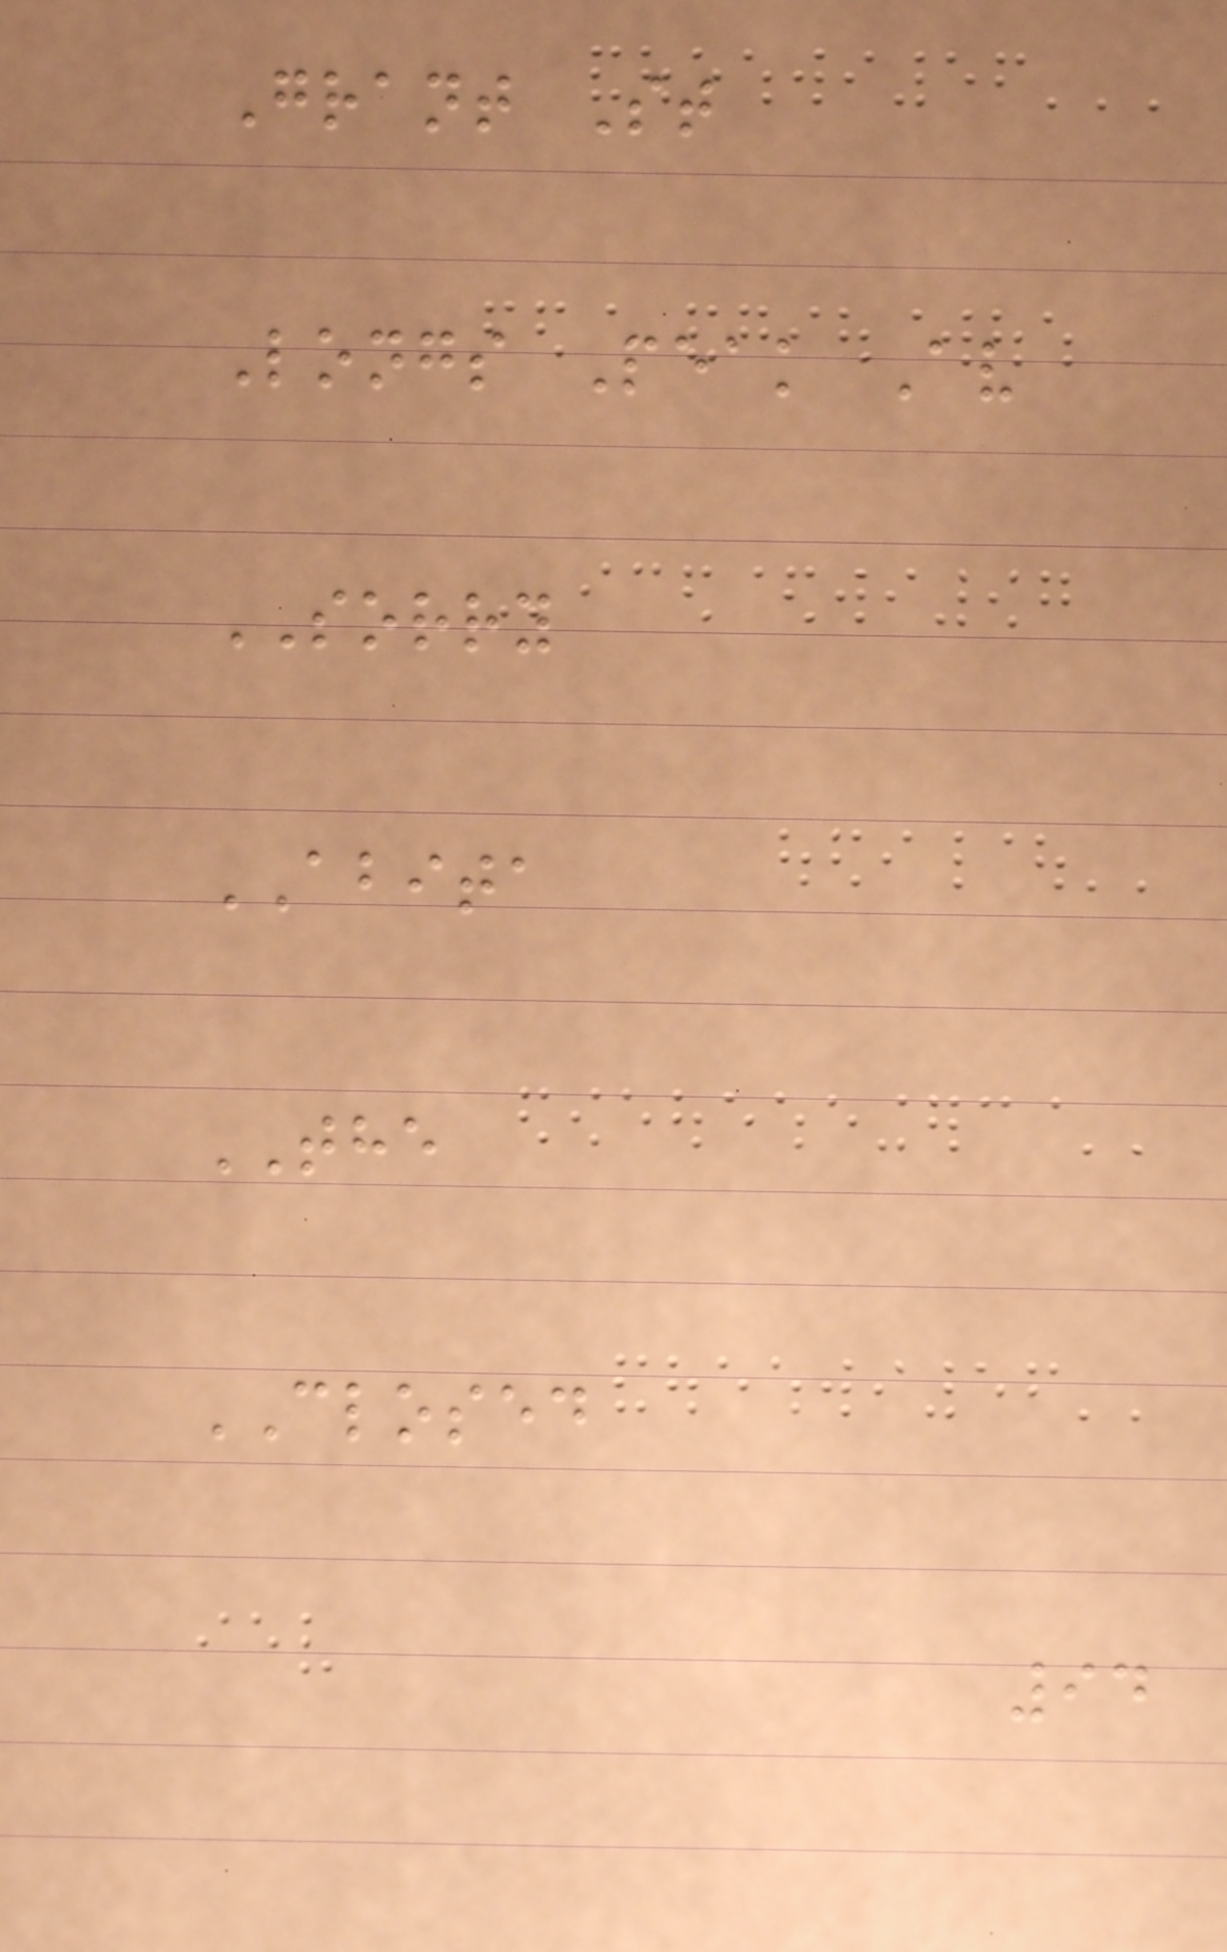Grant St
Longs Peak Av
SORRY
ABITA
THE
CLOSED
94
